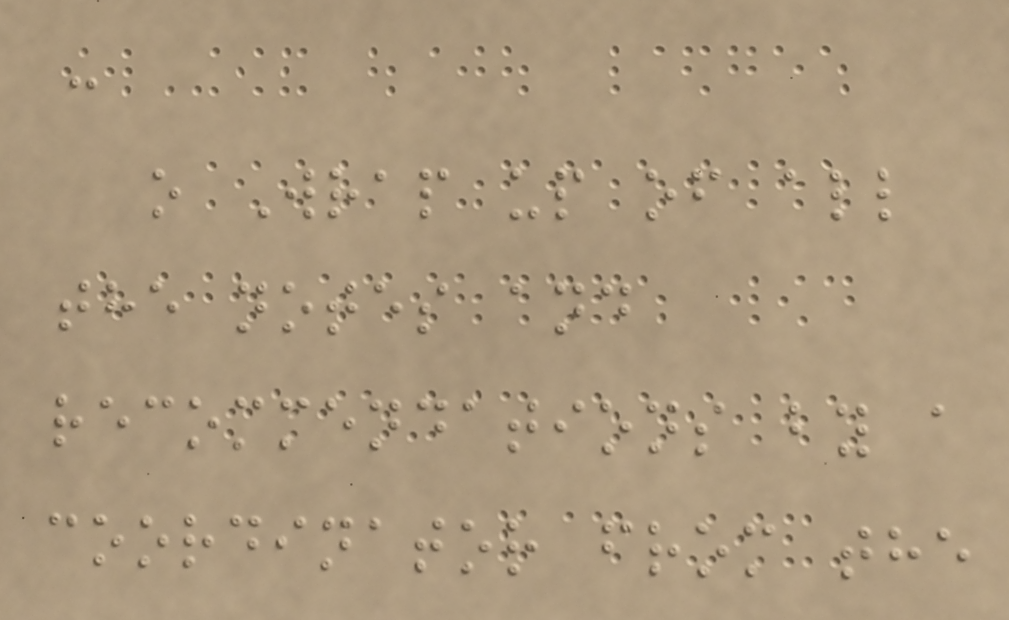:
o Wrap up of all
the notes and
recommendations by a
coordinator from the
